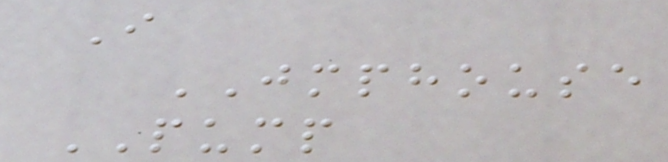I
JMPHOUSE
PUMP
